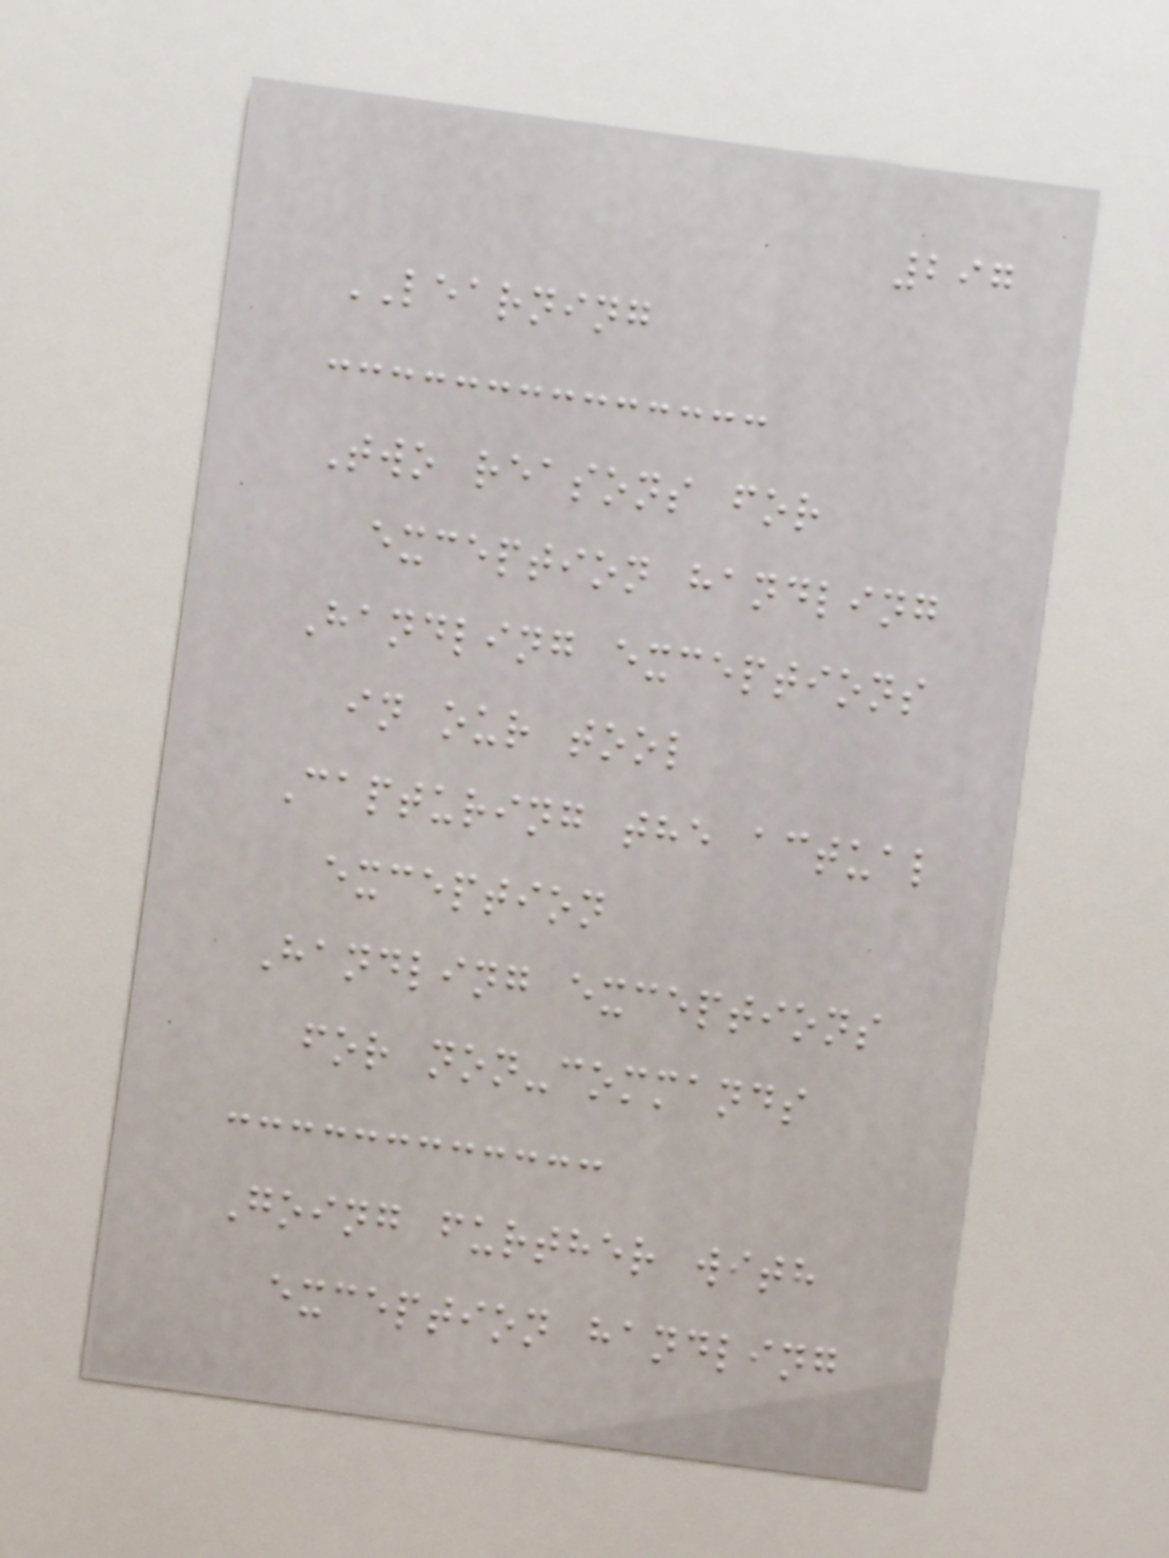297
LEARNING
Two reasons for
exception handling
Handling exceptions
in our tool
Capturing the actual
exception
Handling exceptions
for non-commands
Going further with
exception handling
